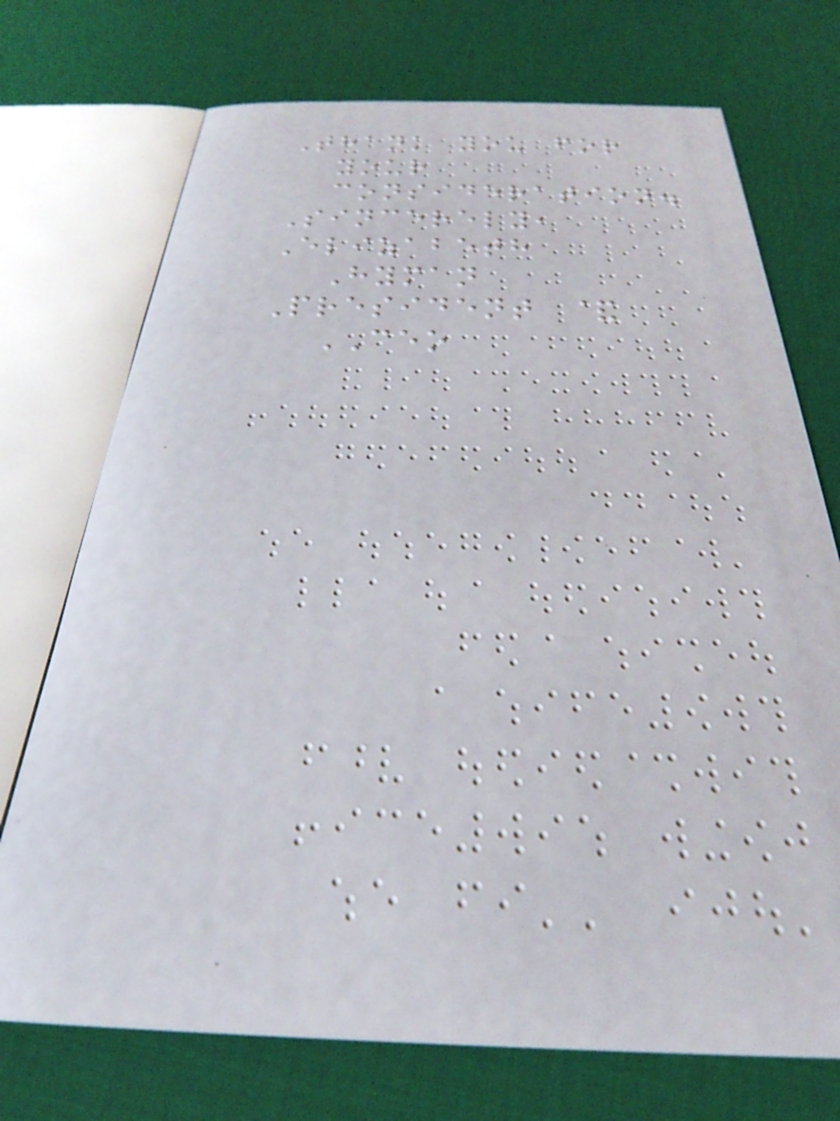Thank you for
your
consideration.
Sincerely,
Elizabeth
Hyman
President &
CEO
